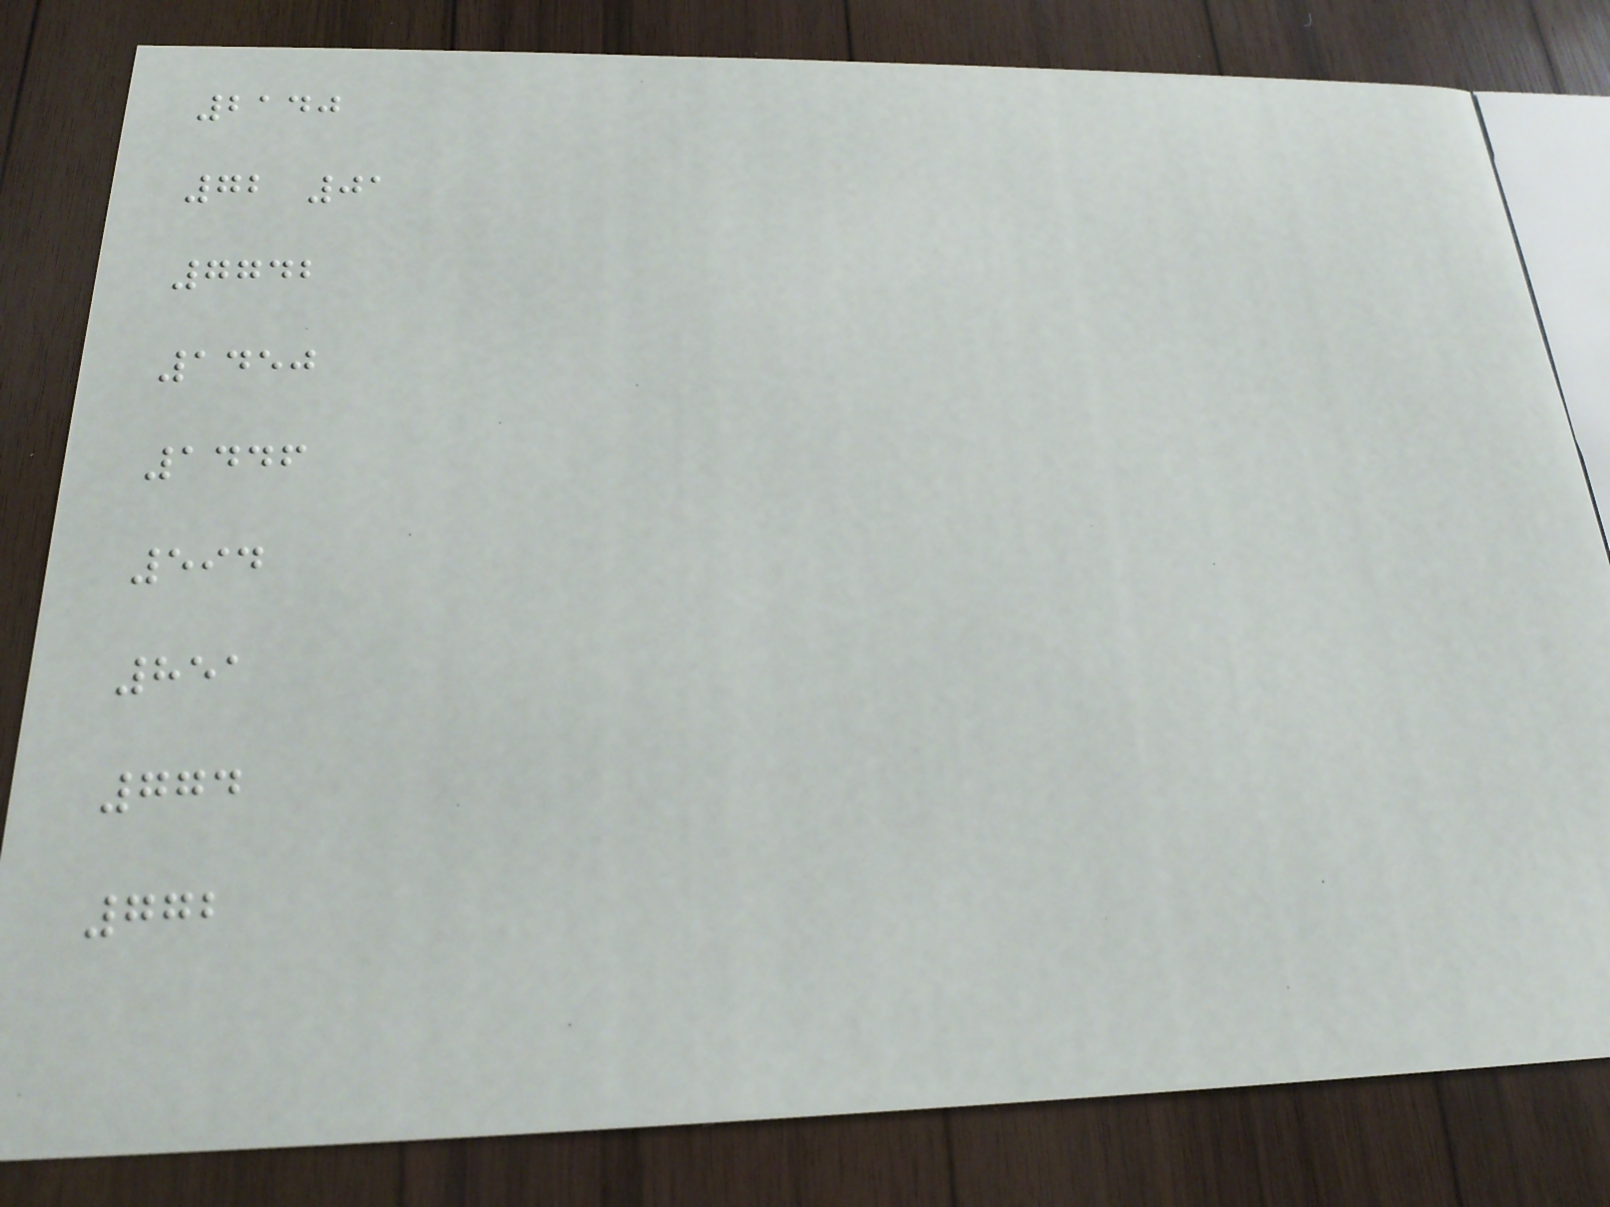2140
72 01
7742
1450
1446
594
851
774
772
